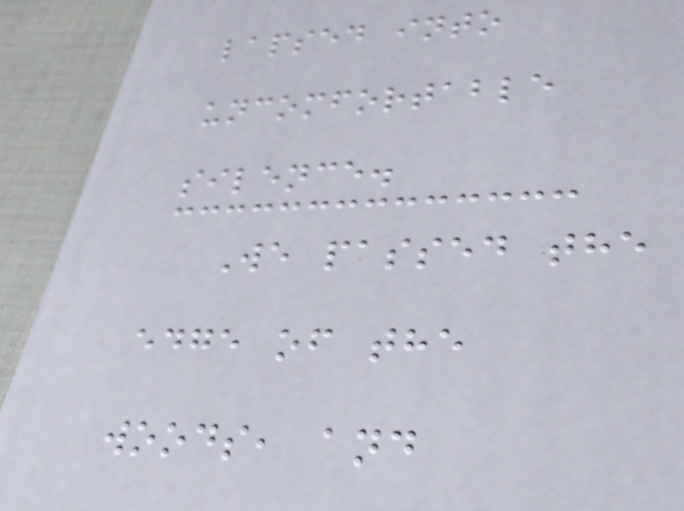lapsed into
uncomfortable
silence.
We passed the
edge of the
woods, and
